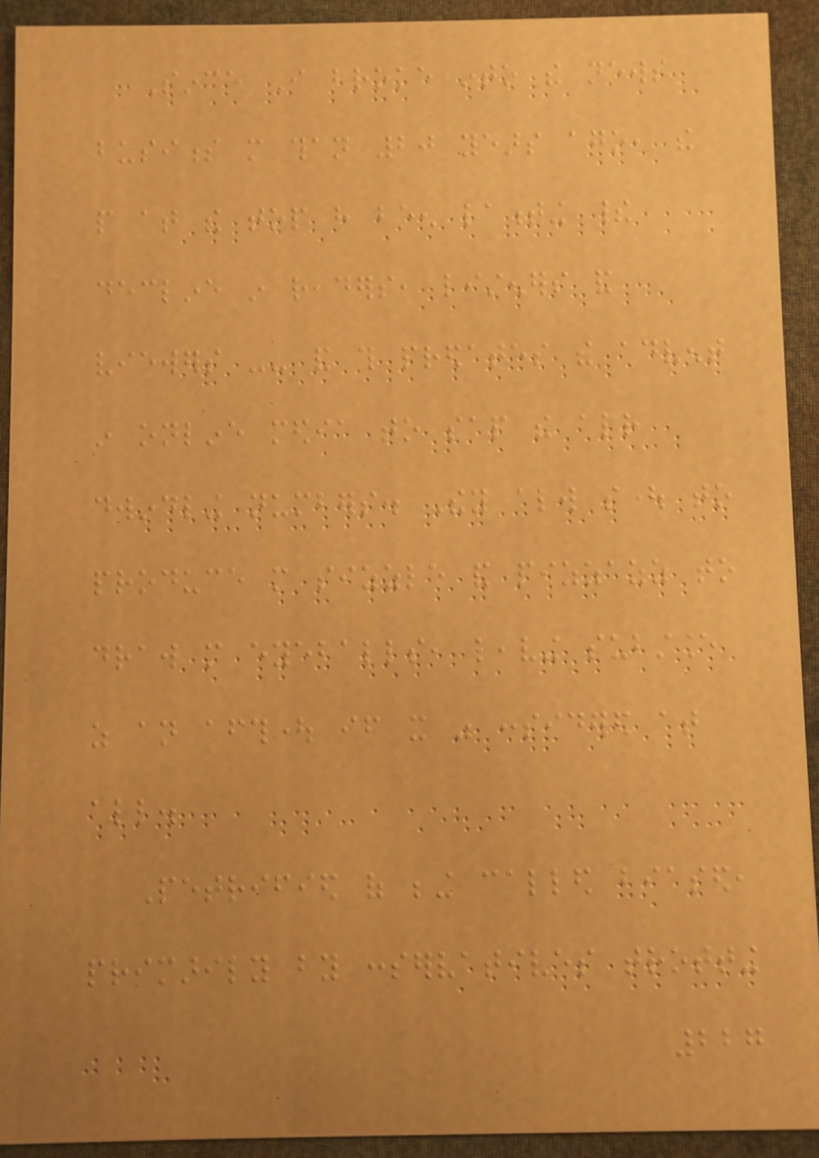Since I broke into the news
business more than 20 years ago, the
people at the top have been lamenting their
decline in readers, listeners and
viewers -- and this predates the advent
in online media to sap the already
dwindling numbers. They always sought to
produce more sizzle and pizzazz to
draw more eyeballs, leaving substance
as an afterthought if it was considered at
all.
Petrified of being called biased,
primarily by conservatives trotting
227
